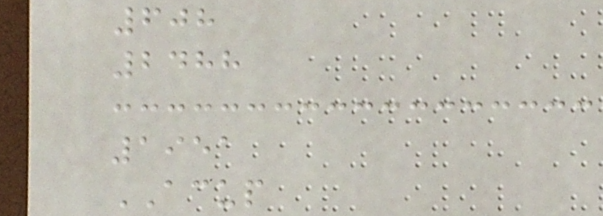608
2488
1951
ACUP
